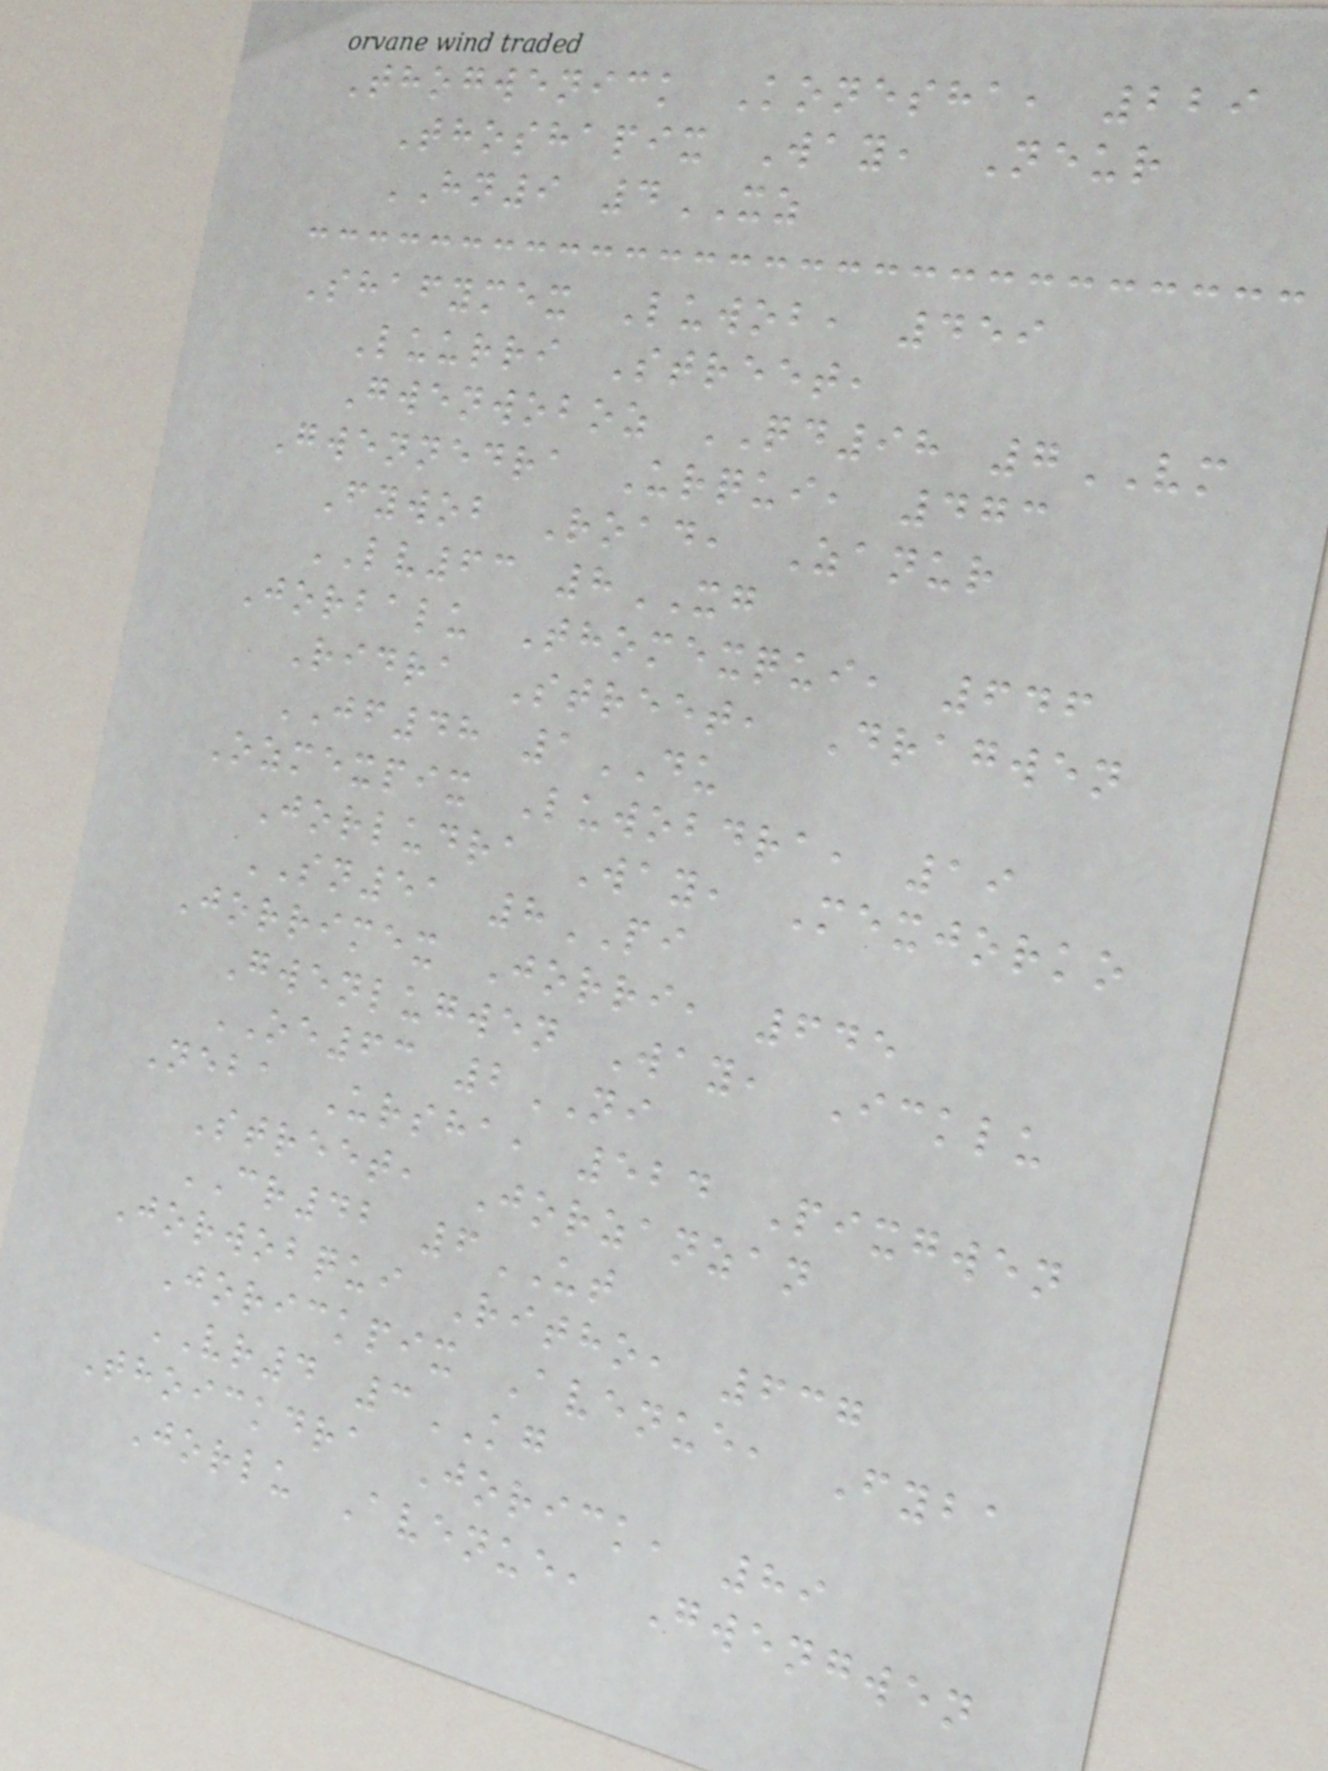Thogwenick Konesha, 229
Thoshapix Way, Neur
HN9 4XZ
Shafymex Luwob, 459
Luurri Street,
Gwenwoboz QD98 7VM
Gwennedra Urqui, 473
Fywob Road, Zanur
LV63 8XG
Jorbalu Thomexqui, 646
Ridra Street, Dragwen
JF48 1DU
Ozmexpix Luwobdra, 19
Jorludra Way, Mexjorko
SN51 8PI
Jorrimex Jorri, 645
Gwenlugwen Way, Icklu
OE63 2NI
Neba Ursha, 524 Pixgwen
Street, Jorzanzan
CR42 6UT
Jorwobqui Ritho, 637
Jorickpix Avenue, Fyba
VR4 3KG
Thoickdra Jorick, 89
Jorlu Avenue, Gwengwen
